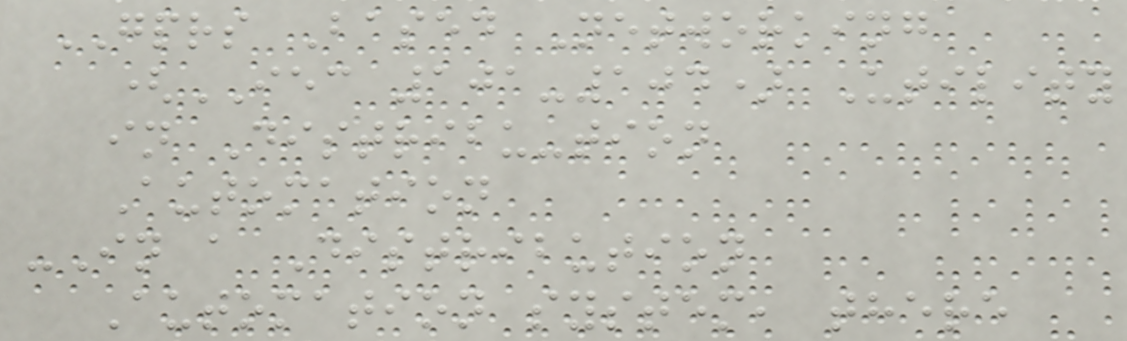GPRS Based Networking
(IEC 101-104) Utility
in Distribu-tion
Automation
-In a Distribution
Automation system, there
